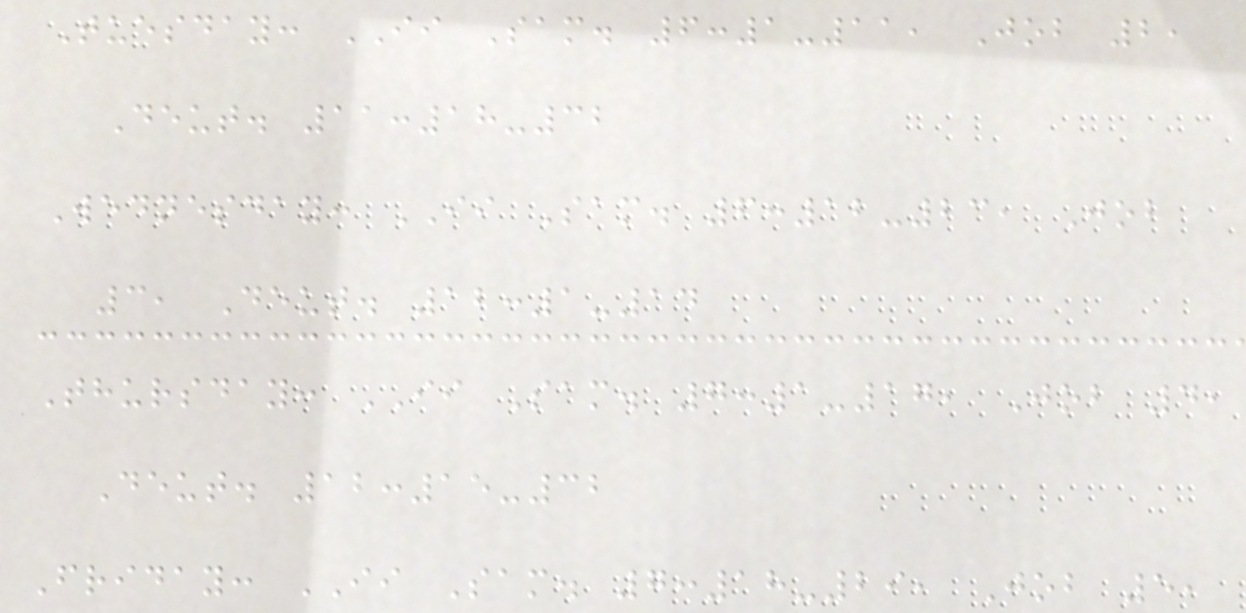Tuesday: II Sam. 6:1-11, Job 2,
Deut. 11:18-32
Wednesday: II Sam. 6:12-23, Job
3, Deut. 12:1-14
Thursday: II Sam. 7:1-17, Job 4,
Deut. 12:15-32
Friday: II Sam. 7:18-29, Job 5,
